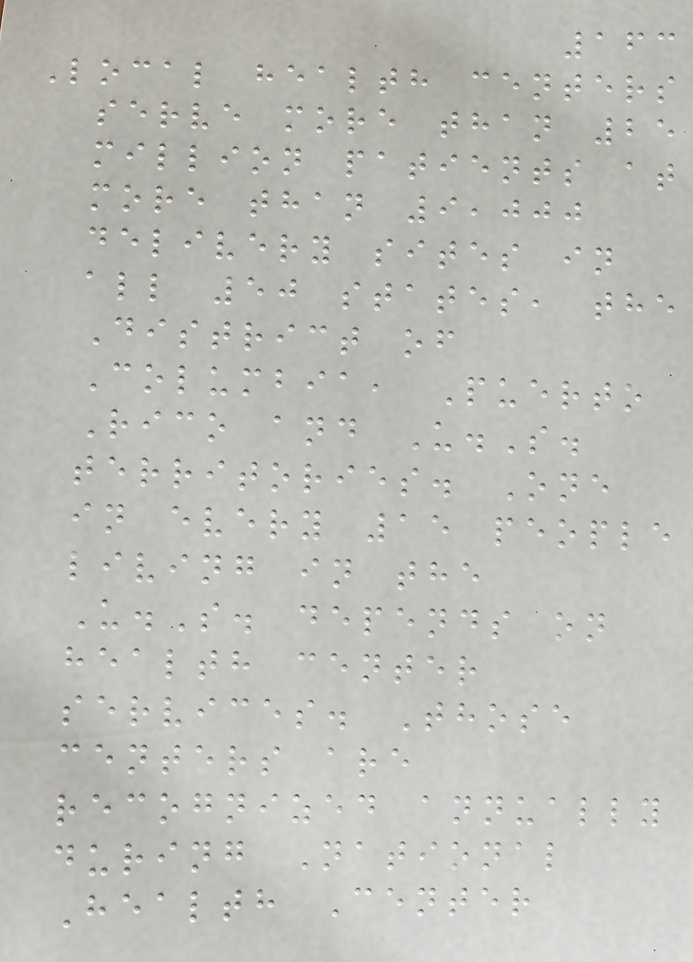163
Local health centers
serve more than 25
million patients at
more than 9,000
delivery sites in
all 50 states, the
District of
Columbia, Puerto
Rico and U.S.
territories. One
in every 15 people
living in the
U.S. depends on
health center
services. Those
centers are
recognized annually
during National
Health Center
